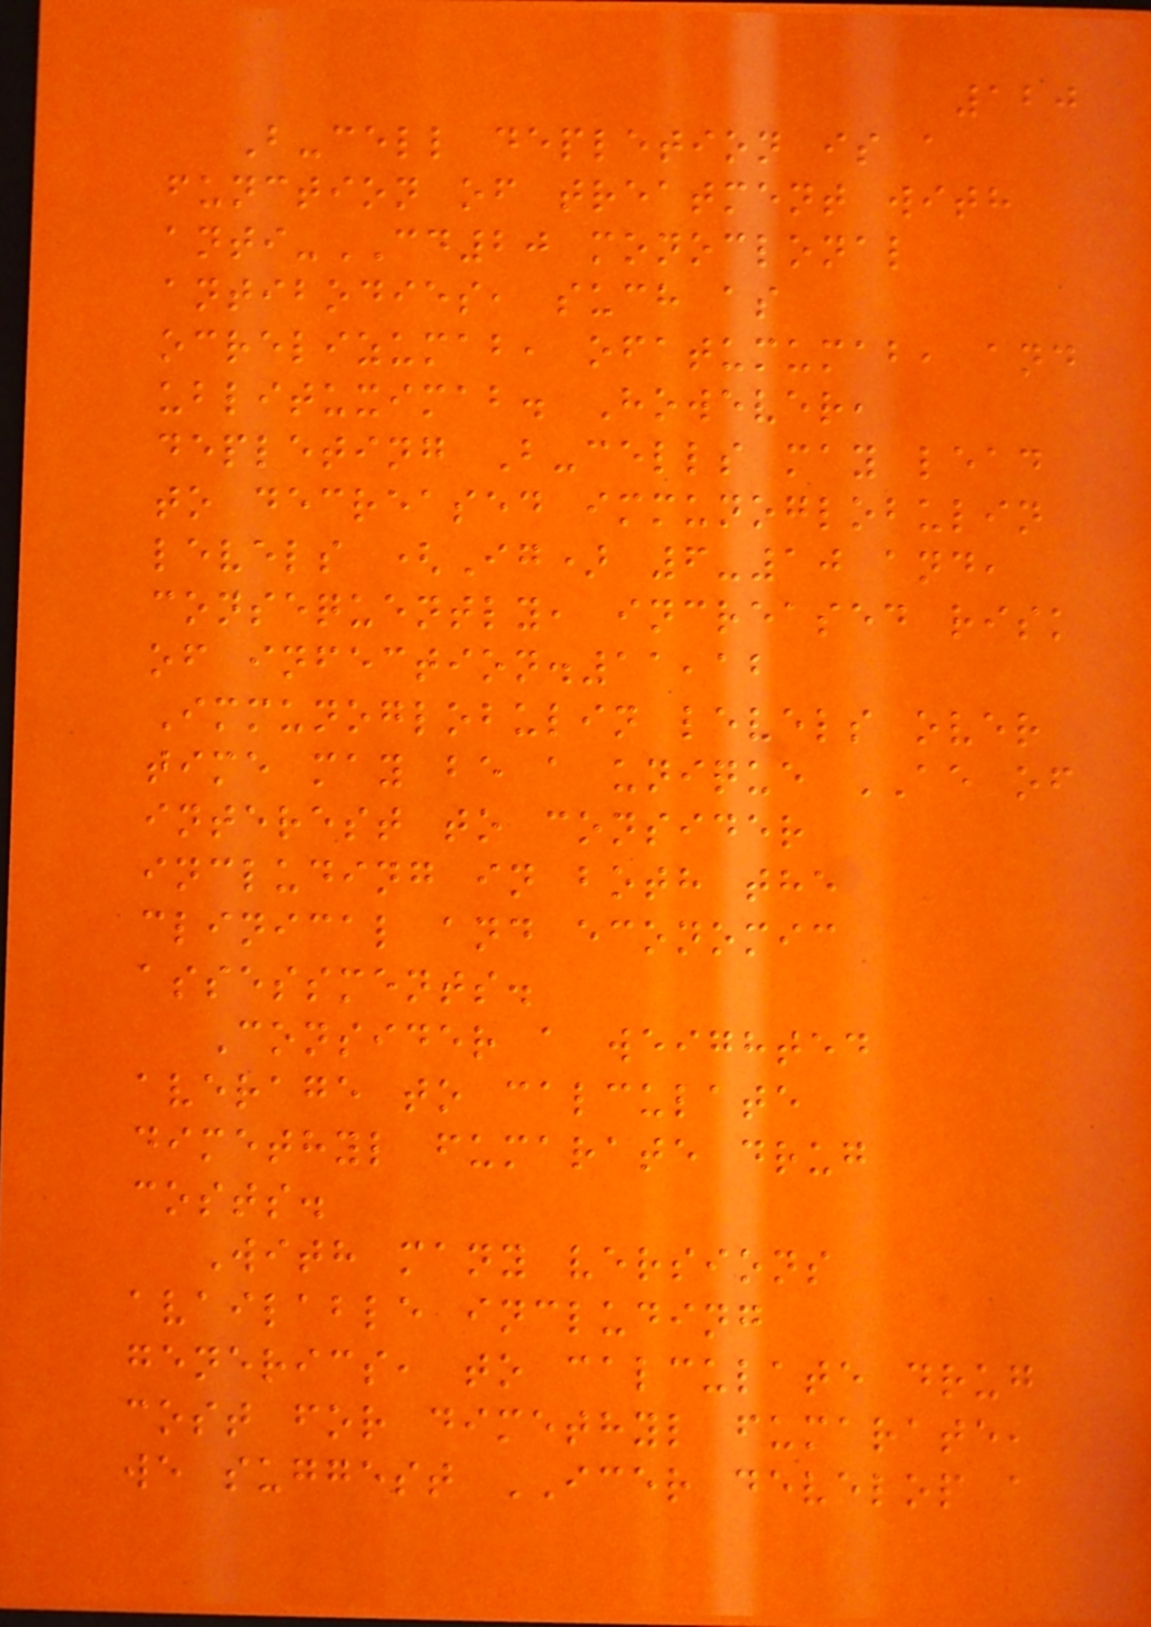120
B-cell depletion is a
function of treatment with
anti-CD20 monoclonal
antibodies, such as
ocrelizumab, ofatumumab, and
ublituximab. However,
depleting B-cells may lead
to decreased immunoglobulin
levels (Ig) 6-10 and,
consequently, increased risk
of infection.11,12
Immunoglobulin levels over
time may be a unique AE of
interest to consider
including in both the
clinical and economic
assessments.
Consider a weighted
average to calculate
dimethyl fumarate drug
costs.
With many versions
available including
generics, to calculate drug
cost for dimethyl fumarate,
we suggest ICER develop a
